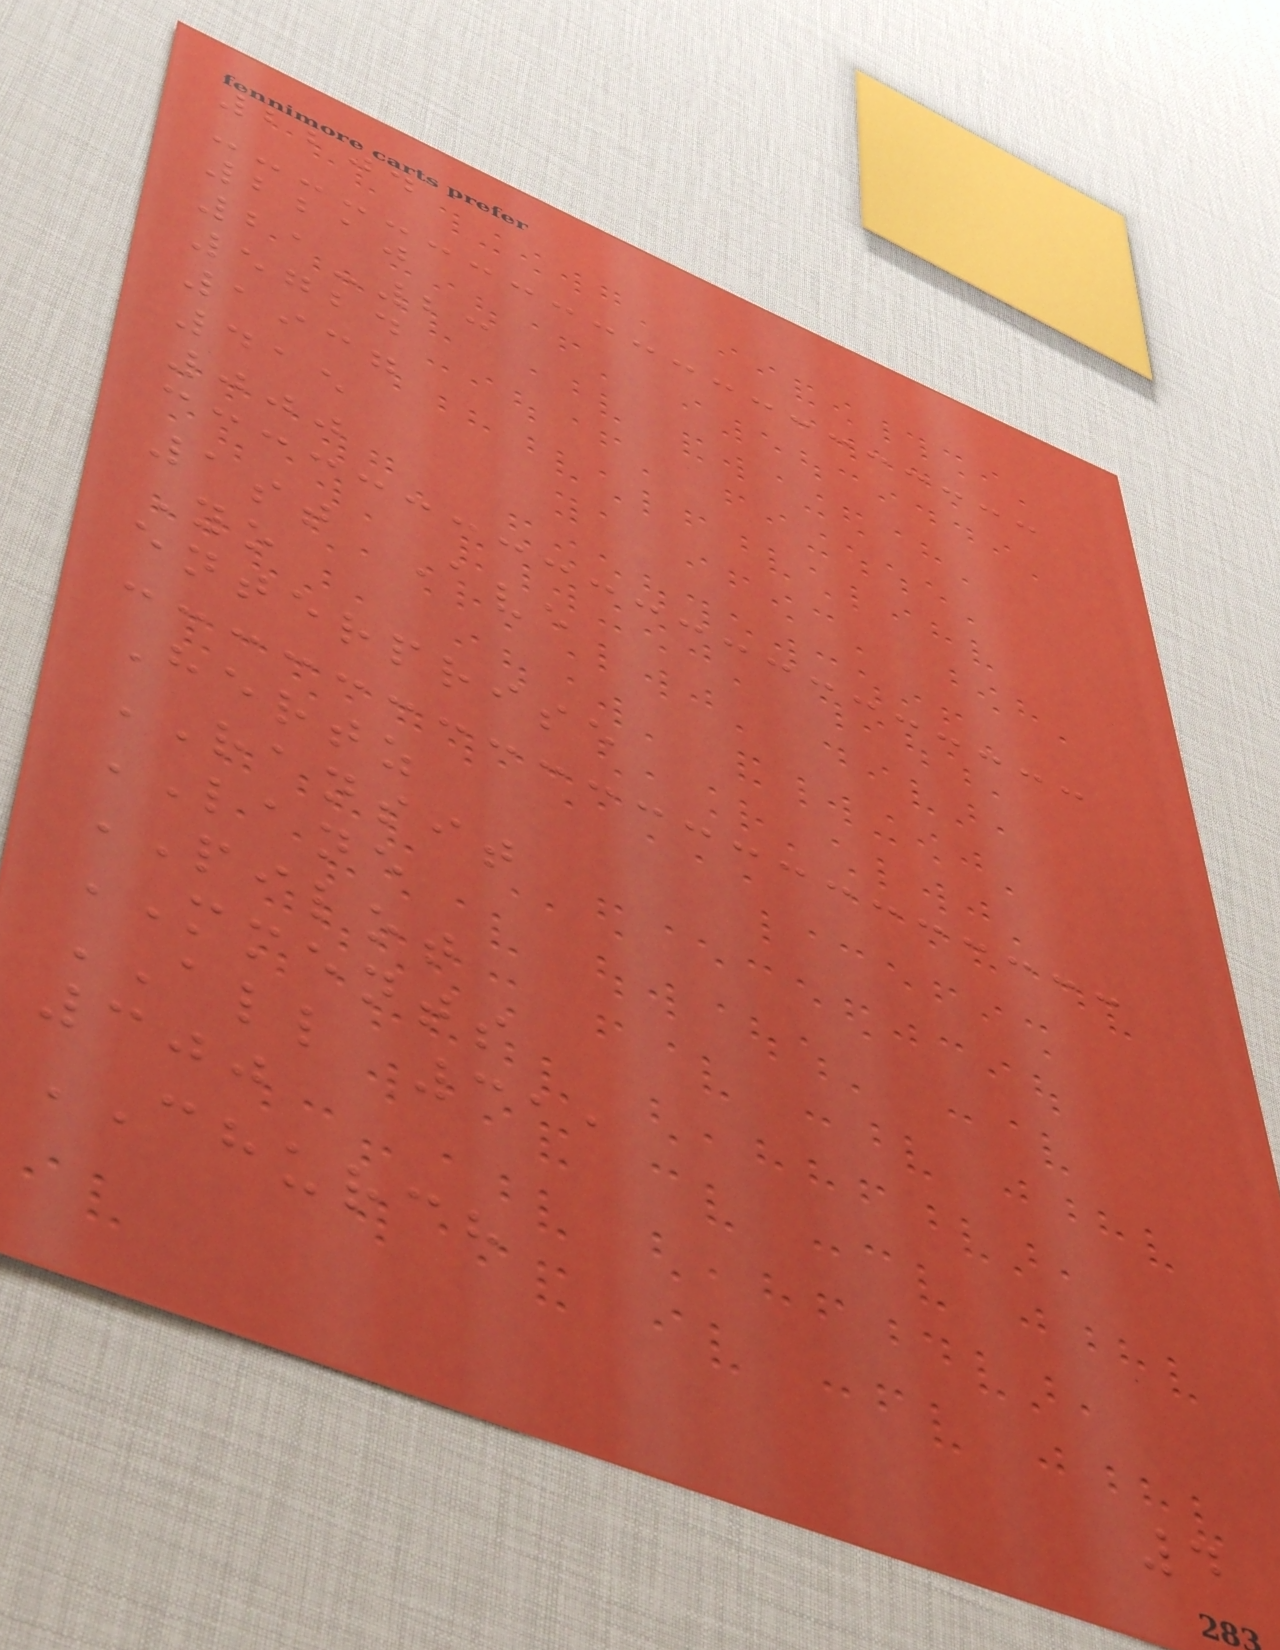2204
2210
21-23
5724
1937
415
000
1st Ave
Yo
enterprise
Hertz
RANSIT
LANE
PILOT
MMENTS
ALL 311
300
CHURCH
4
